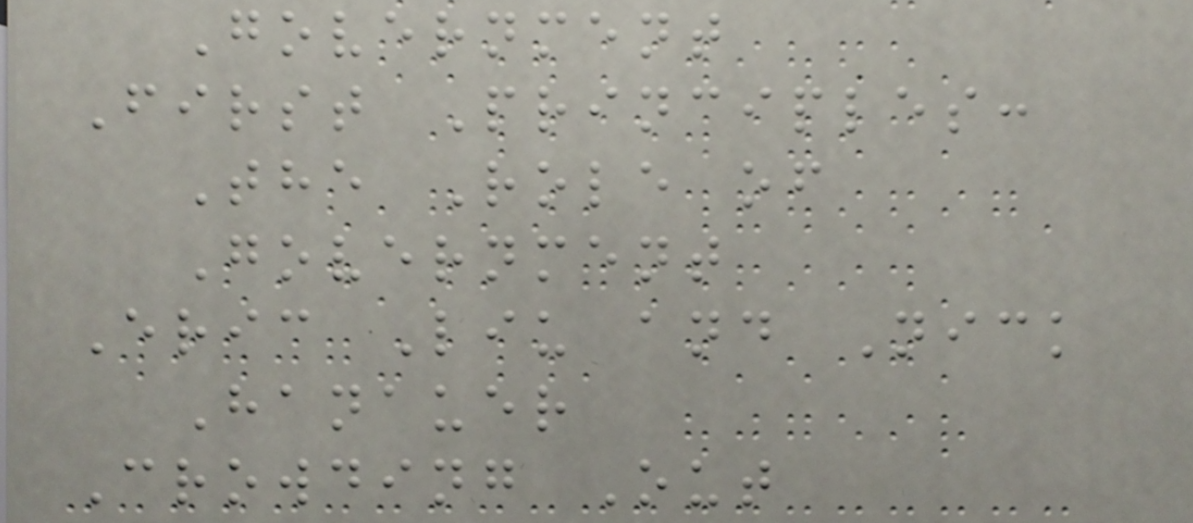Government
First Principles:
The Role of
Government
Eric Liu and Nick
Hanauer
Crowding Out
